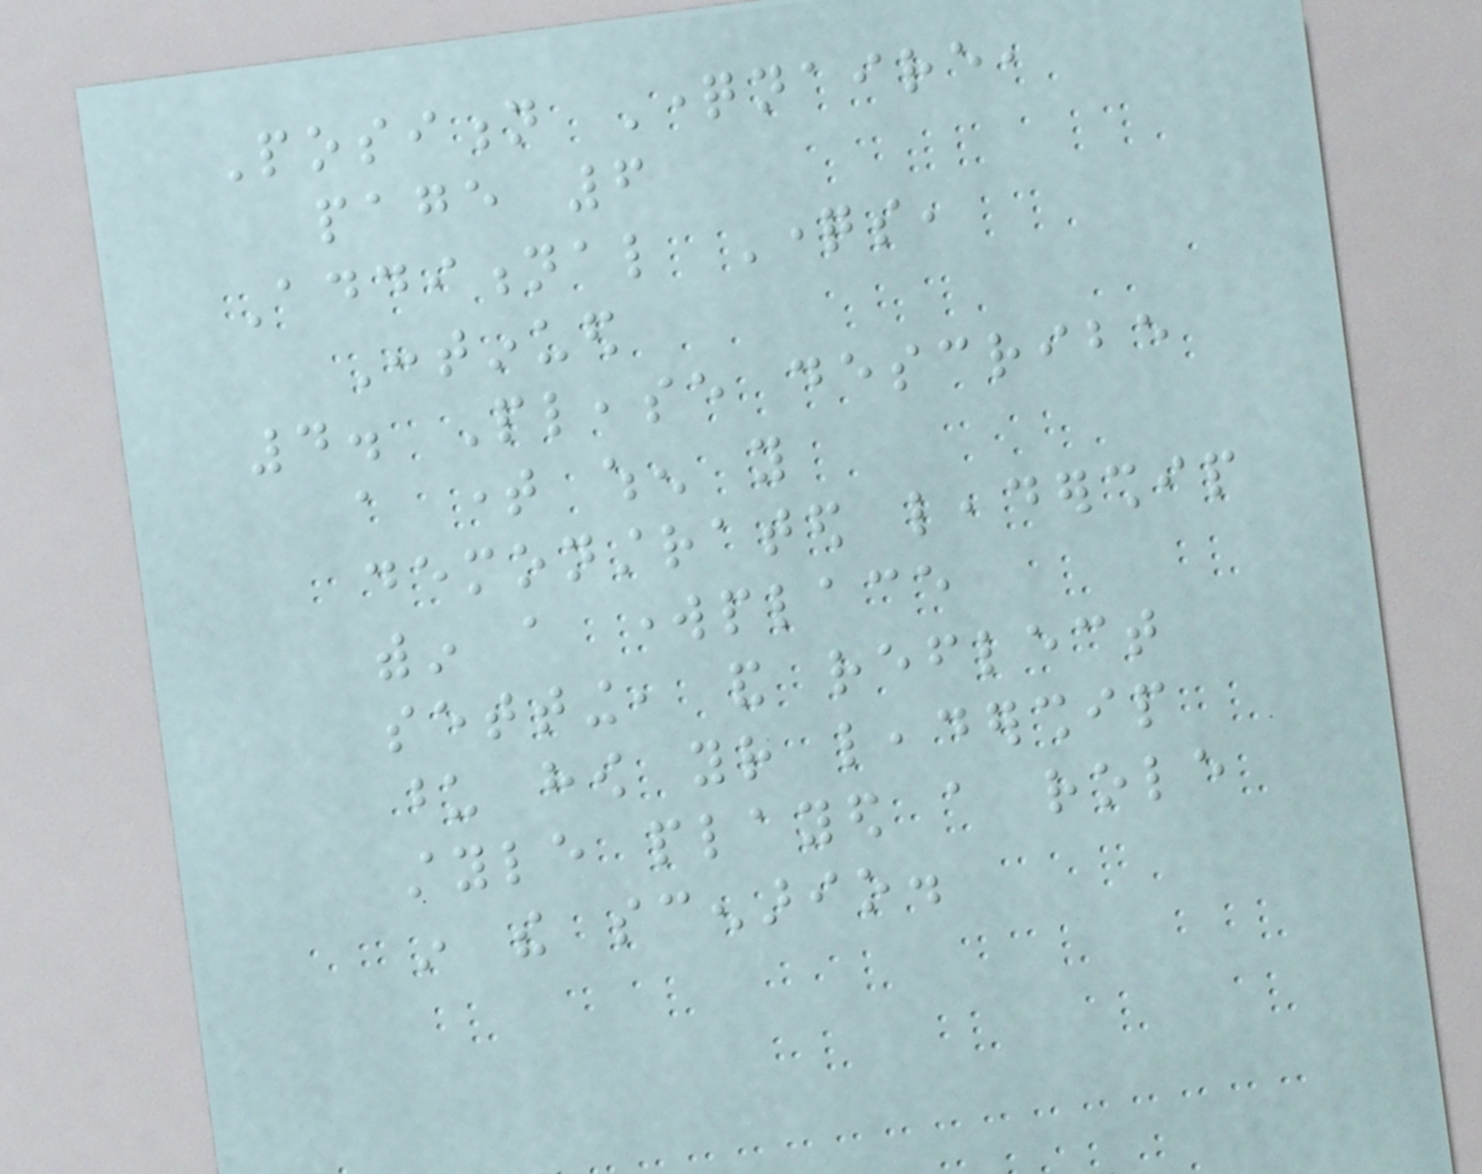Position Questionnaire,
page 6
Additional Questions,
Continued
4. Please describe
a time when you
demonstrated leadership
within a workplace
setting, and reflect
upon how your leadership
style played a role
in the scenario.
